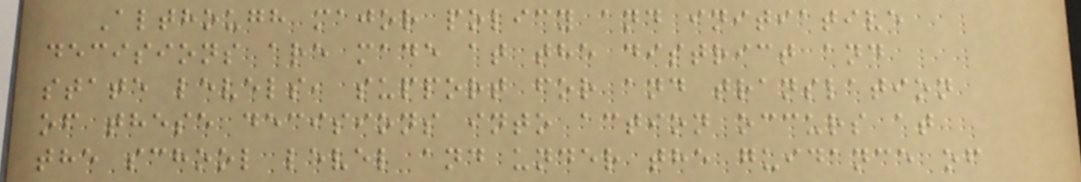Although major policy and initiative
decisions are made at the district and
state levels, support for and translation
of these decisions into action occurs at
the school level and under the guidance of
